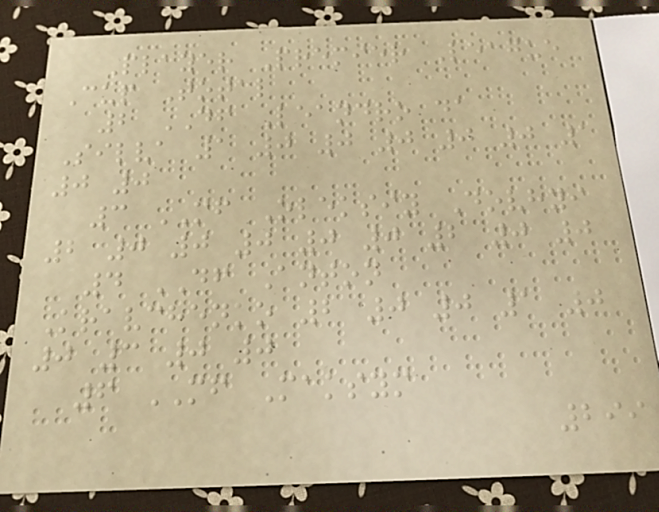Player Premier League
Cup Total
2 DF Leandro da
Silva 1 0 0 0 0 0 1
0 0
3 MF Oleksiy Dovhyi
2 0 0 0 0 0 2 0 0
4 DF Anton
Kravchenko 2 0 0 1 0
0 3 0 0
6 MF Maksym
299
